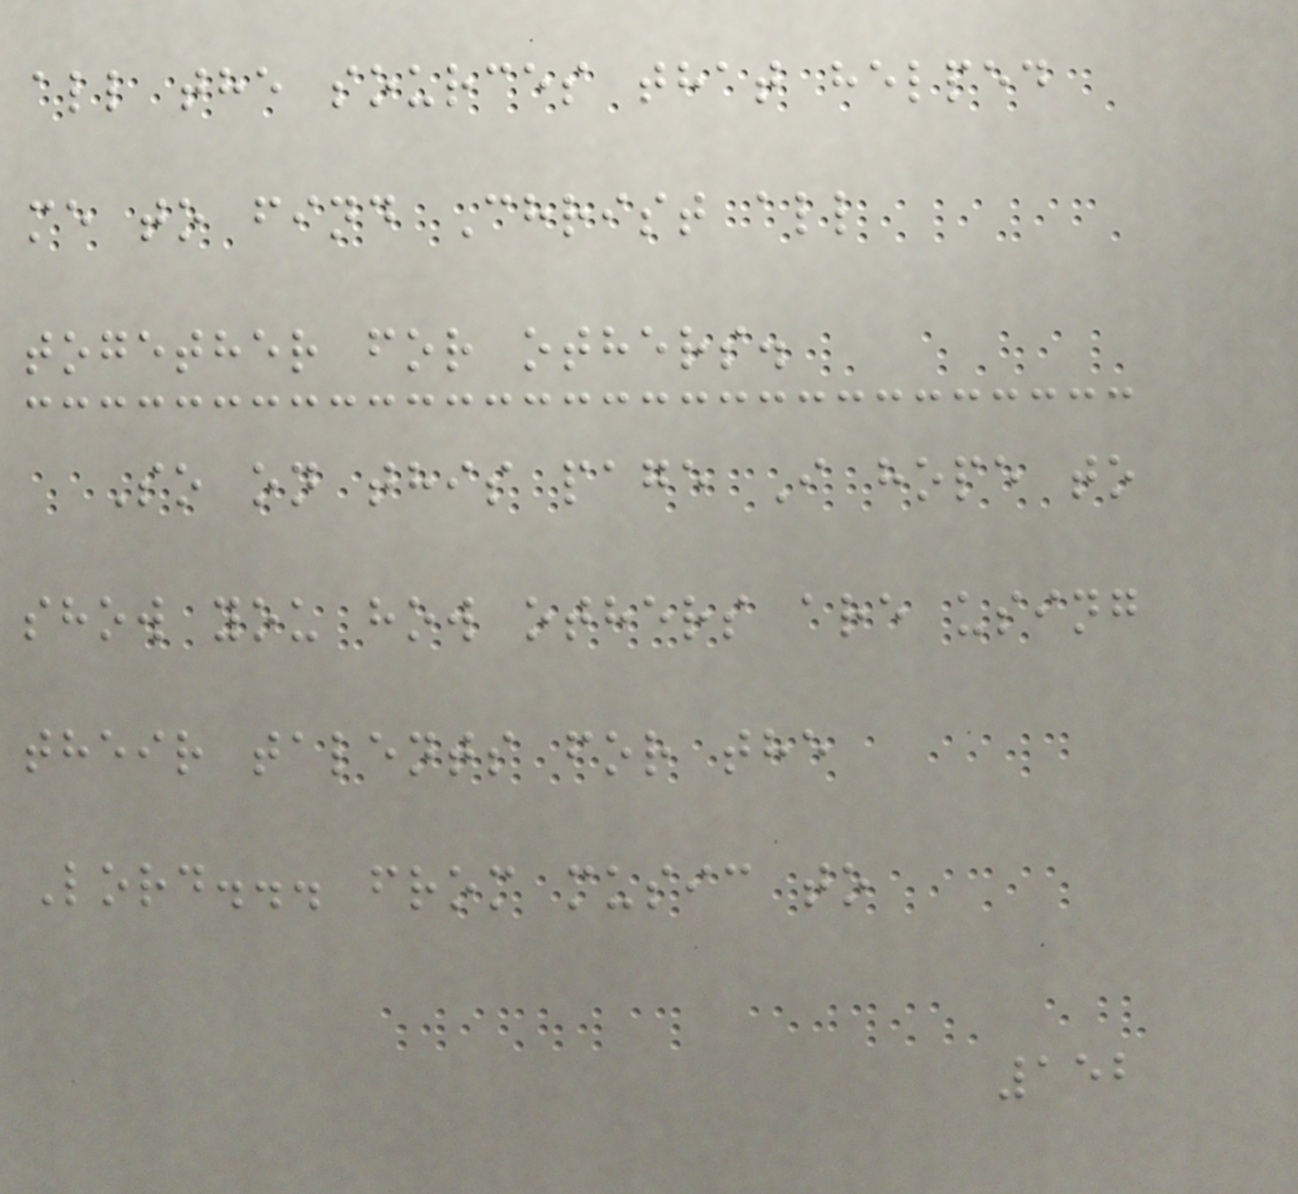all the sources that helped
me to find Christ all
together for others.
So on this page I hope to
show you how others are using
their talents for the
Lord... from music to
152
